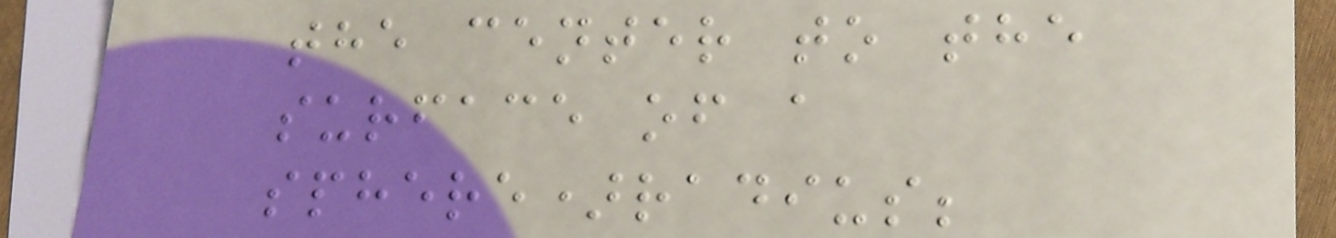the center to the
surface of a
sphere)radius;
